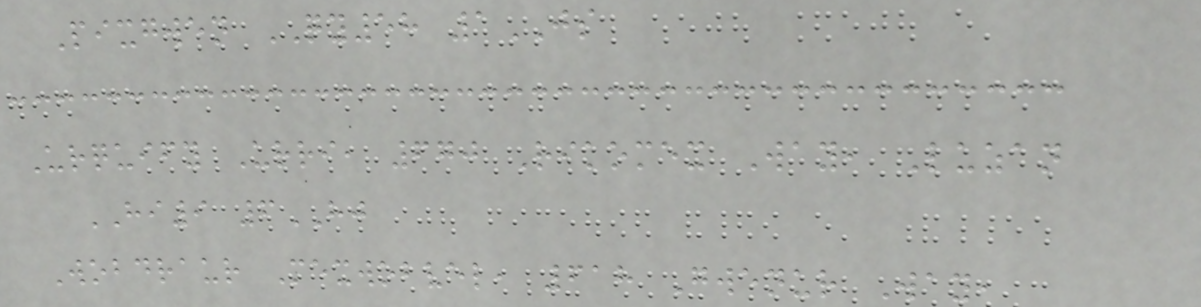Pixgwen QY58 1JS
Urquify Urri, 670 Rikomex Way, Luzan
HI9 6HJ
Wobdraur Mexwobvel, 618 Gwenur Way,
